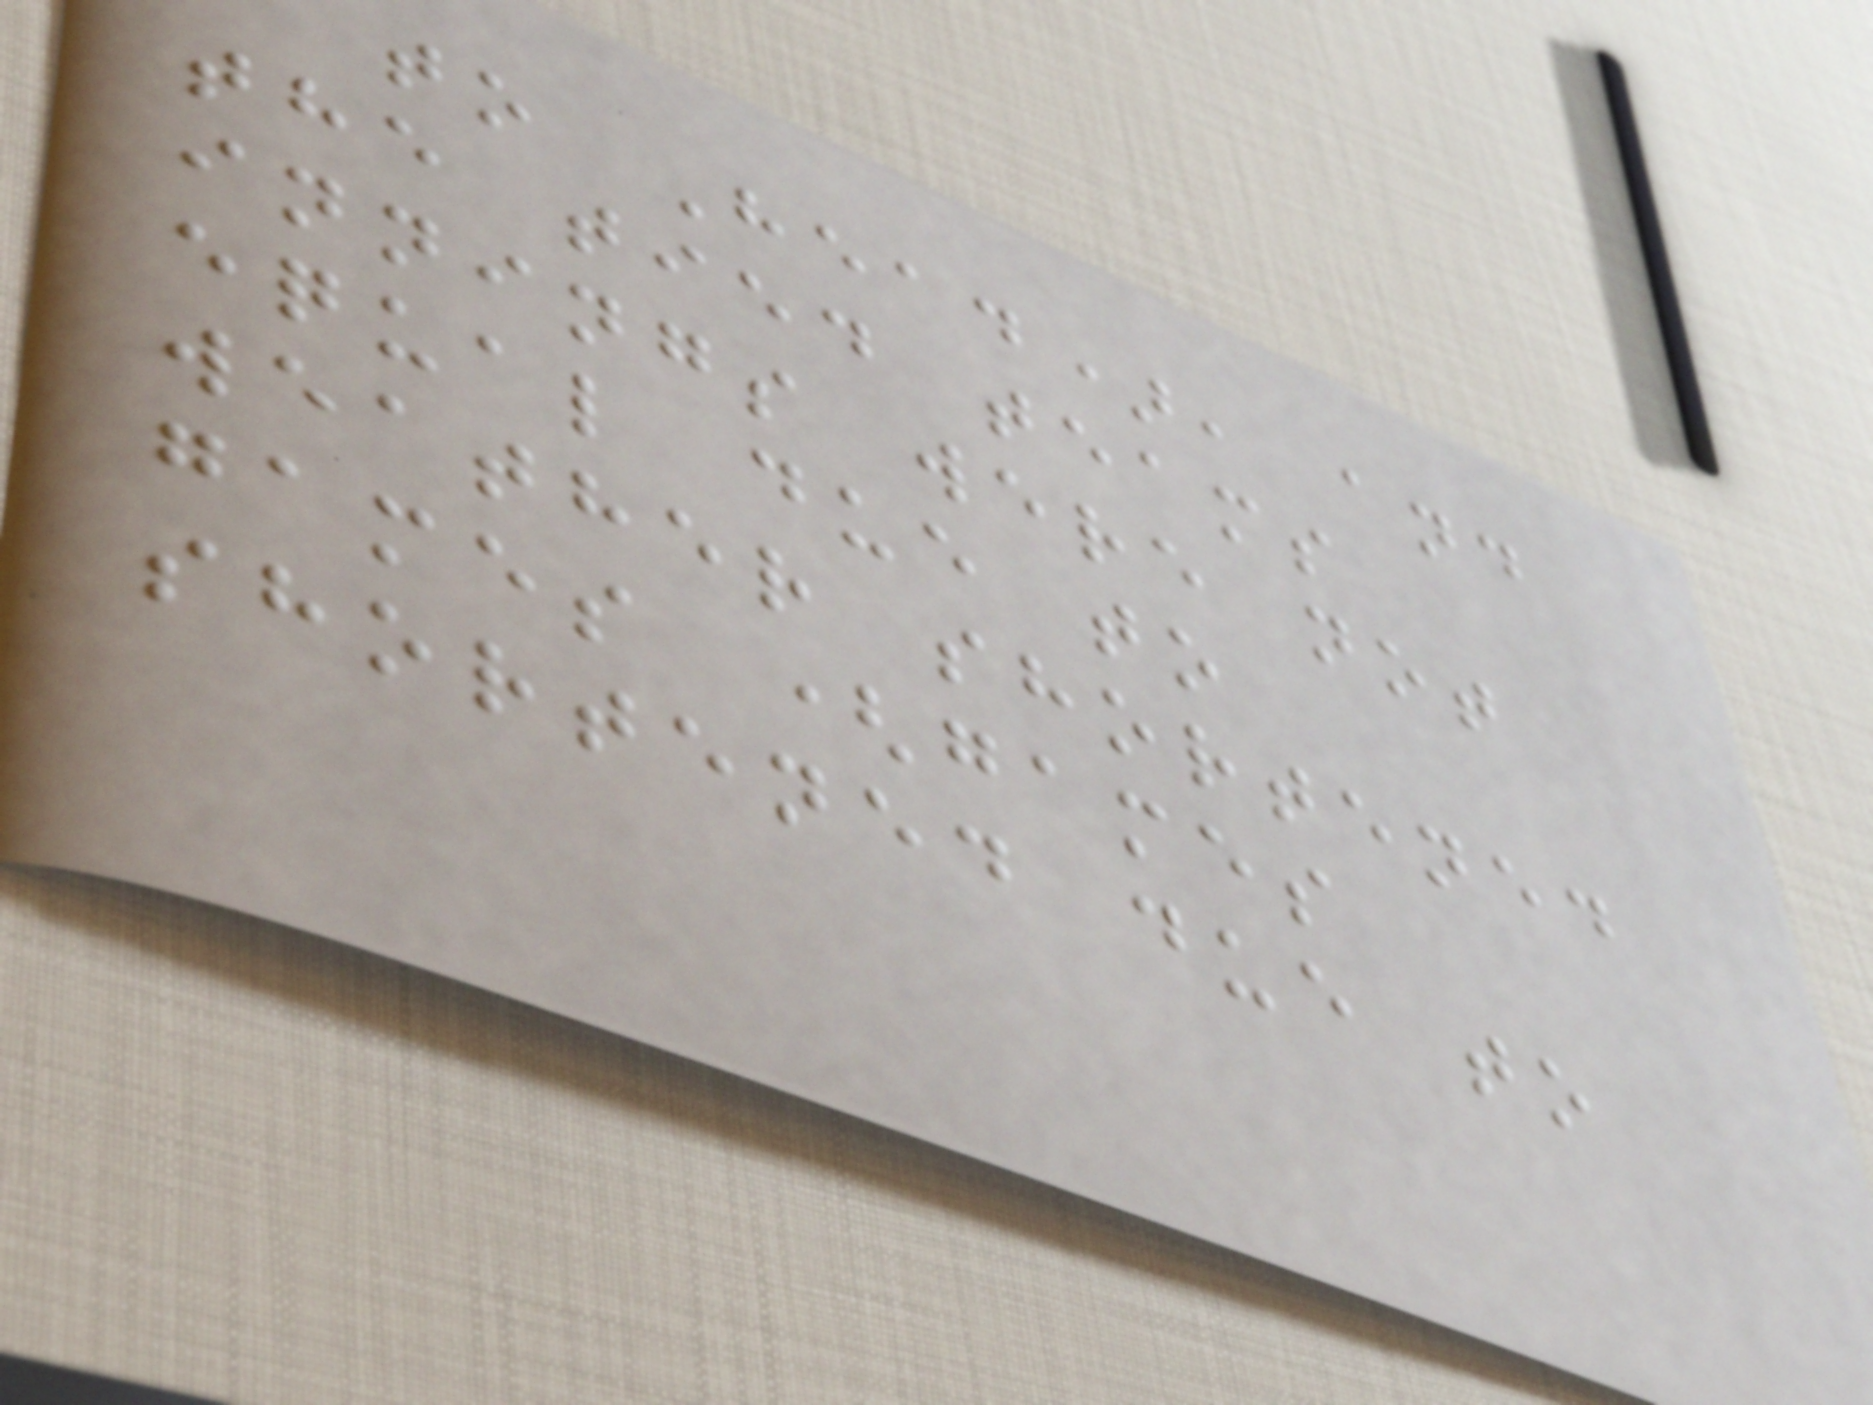to Head), and
the tied teams
innings were not
equal due to
weather shortened
games (games
shortened due to
